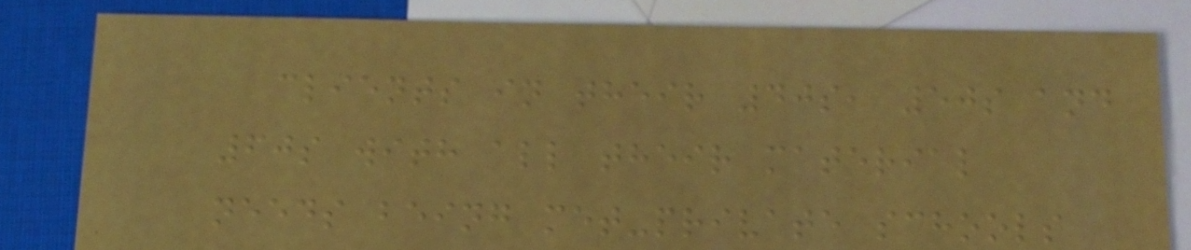clients in their 40s, 50s and
60s with all their material
needs being met-private schools
